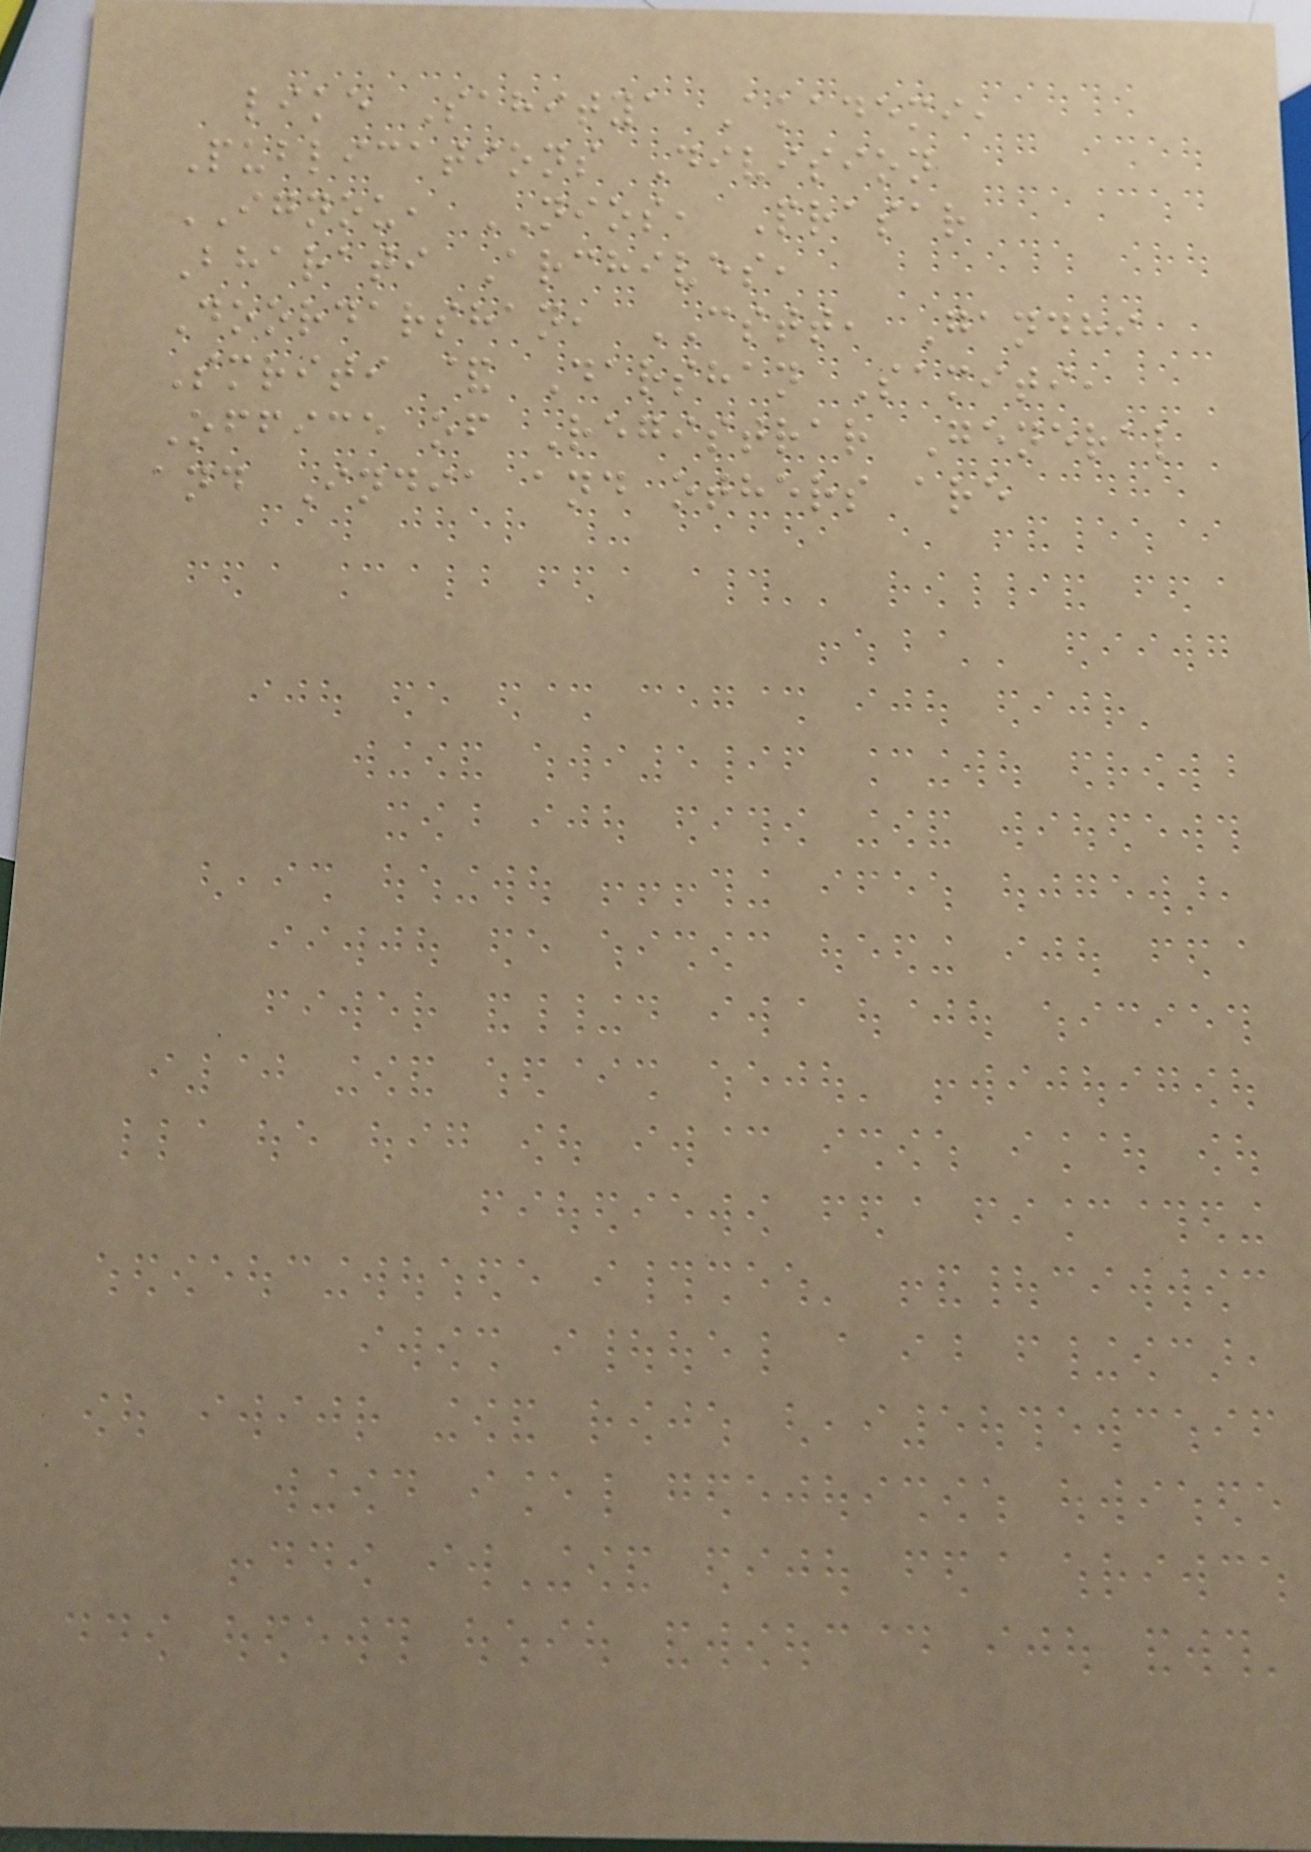like Sahitya Akademi,
Publications Division
IGNOU, NIOS, Prasar
Bharati Archives,
Doordarshan, CSTT, Gandhi
Smriti & Darshan Samiti,
Office of Registrar General
and India and others are
